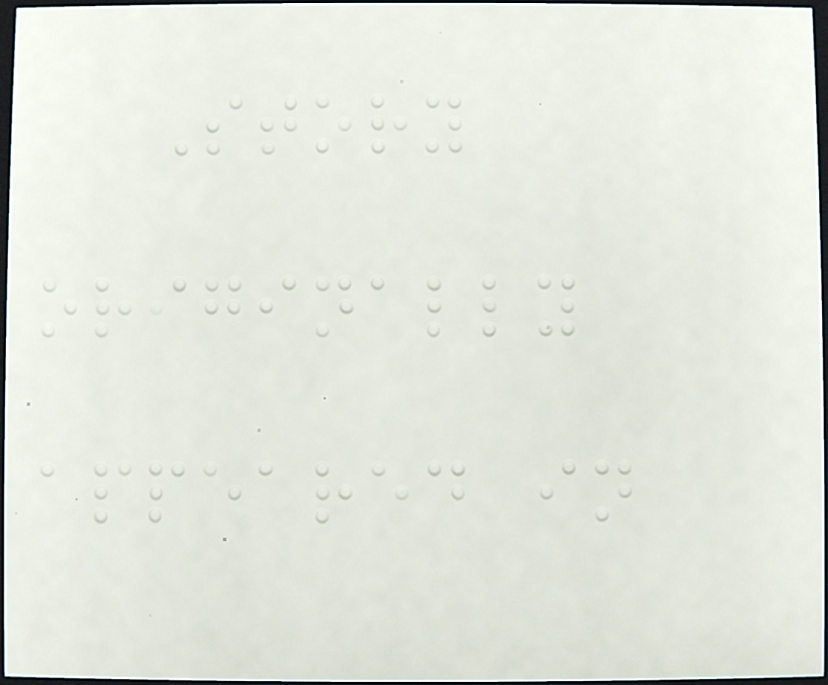Story
originally
appeared in
